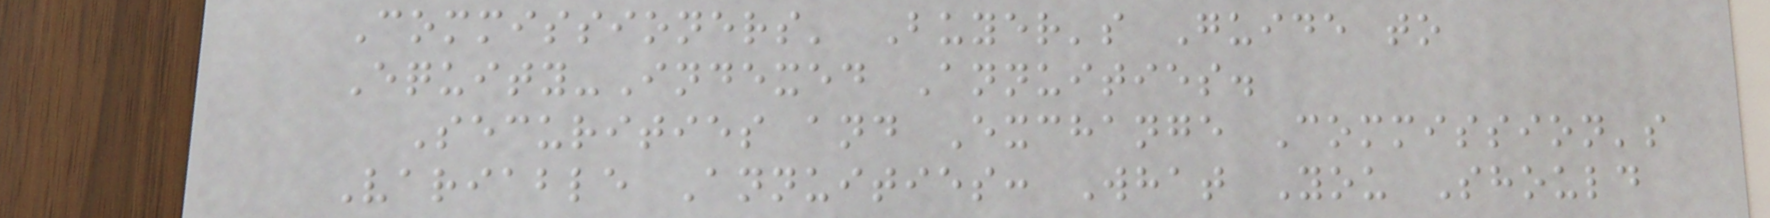Commissioners' Buyer's Guide to
Equity-Indexed Annuities.
Securities and Exchange Commission's
Variable Annuities: What You Should
